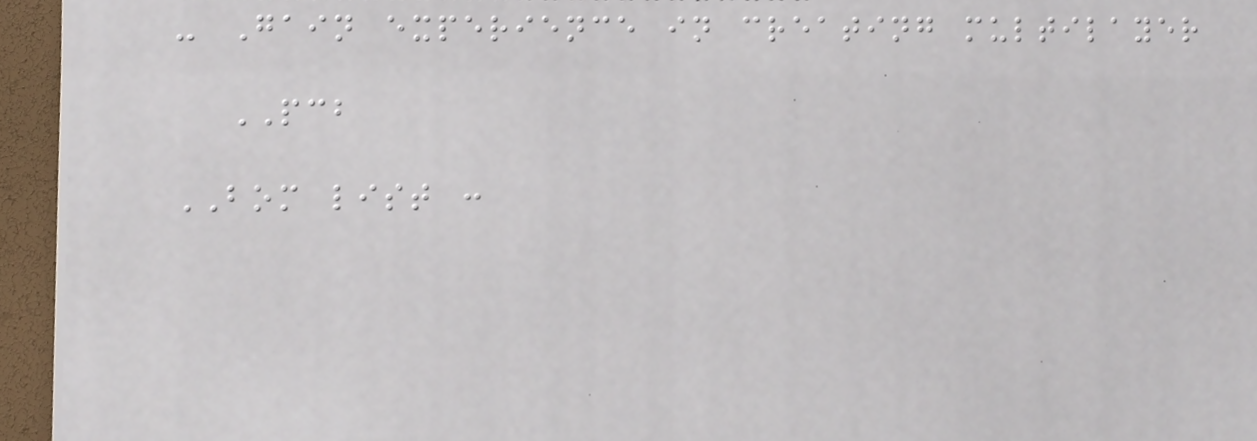- Gain experience in creating multilayer
PCB
BOM list :
